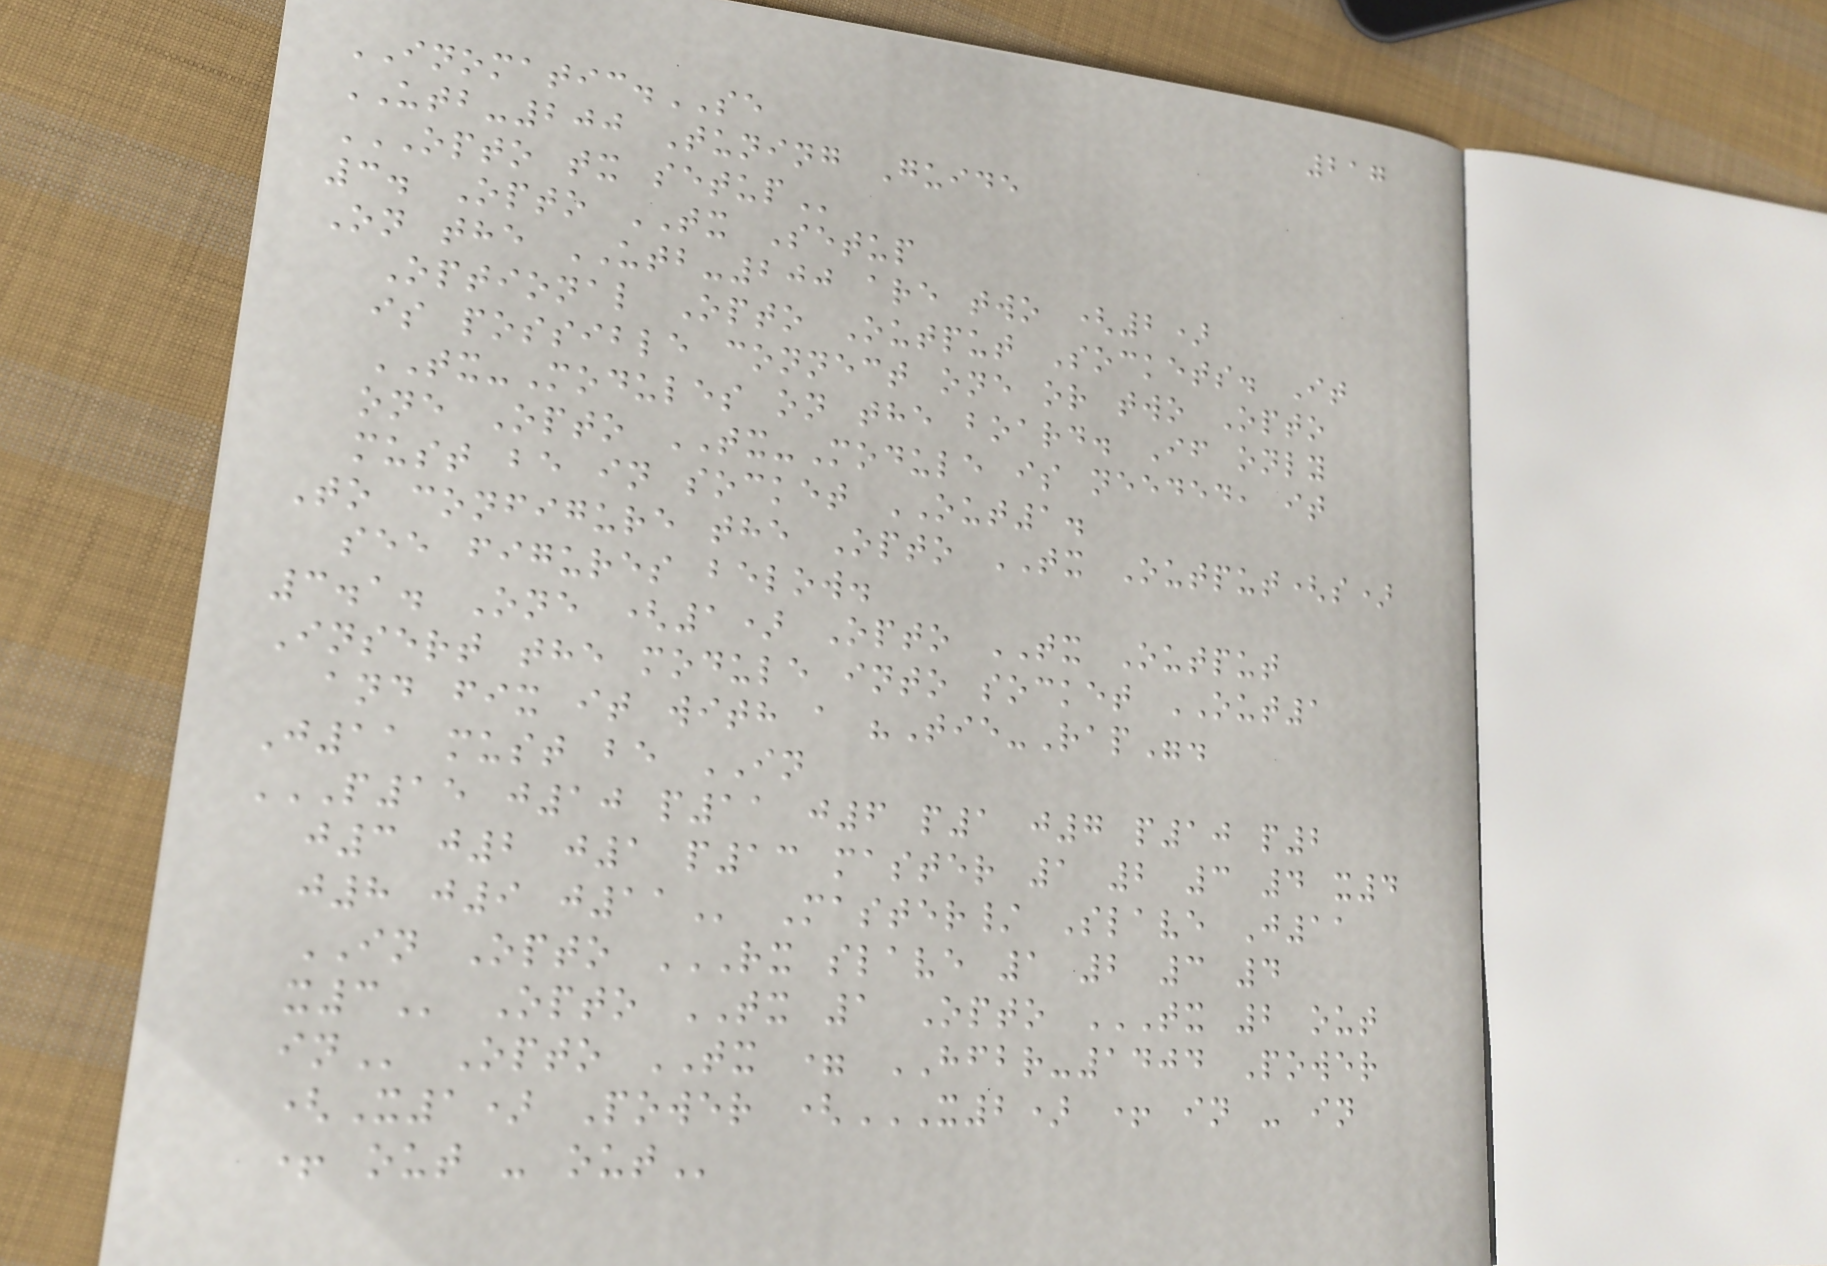217
INOMATIC.SE
UTB-200 Tuning Guide
OPTO TX SETUP
3. Opto TX Setup
On the UTB-200 are two (2)
Optional Opto Output Sockets. It
is possible connect one or two Opto
TX-Modules on the board. If only
one Opto TX-Module is needed, it
must be in socket OUT1.
To configure the Opto TX Output(s)
see figures below.
3.1. One (1) Opto TX Output
Insert the module into socket OUT1
and fix it with a "Tie-Rap".
J11 must be IN
P15 J10 P11 J6 P1 J7 P10 P2
J3 J2 J1 P13 MASTER 1 2 3 4 X4
J8 J9 J11 Master/ Slave J11
IN Opto RX SLAVE 1 2 3 4
X3 Opto TX 1 Opto TX 2 OUT
IN Opto TX = HFBR-1404 Power
(X1) Power (X2) + IN - IN
+ OUT - OUT
